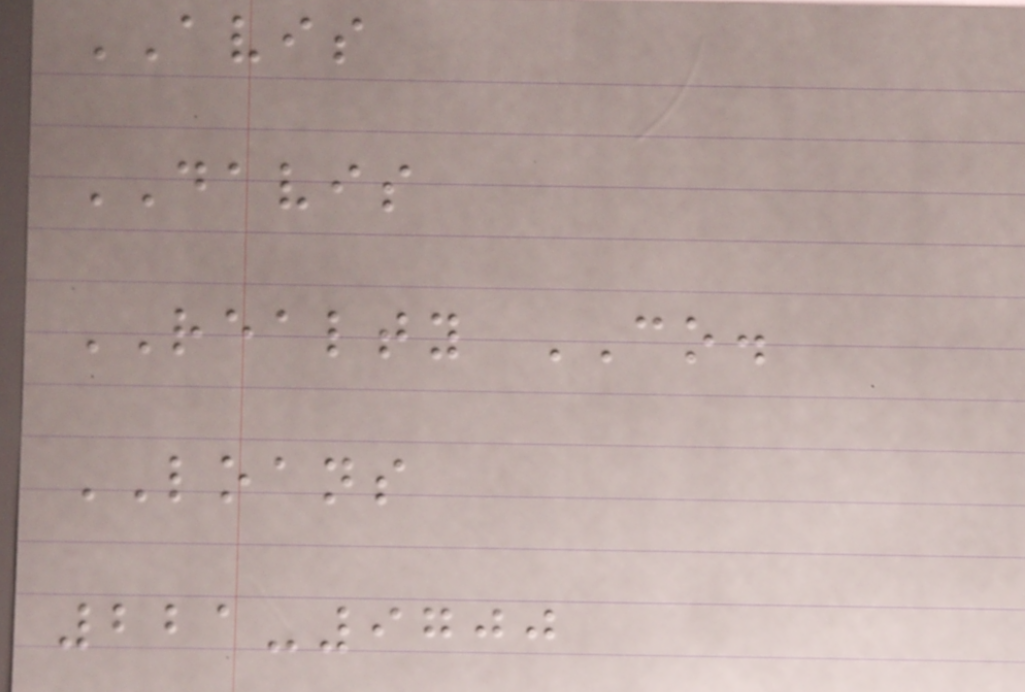AVIS
DAVIS
REALTY CO.
LOANS
221-9700
